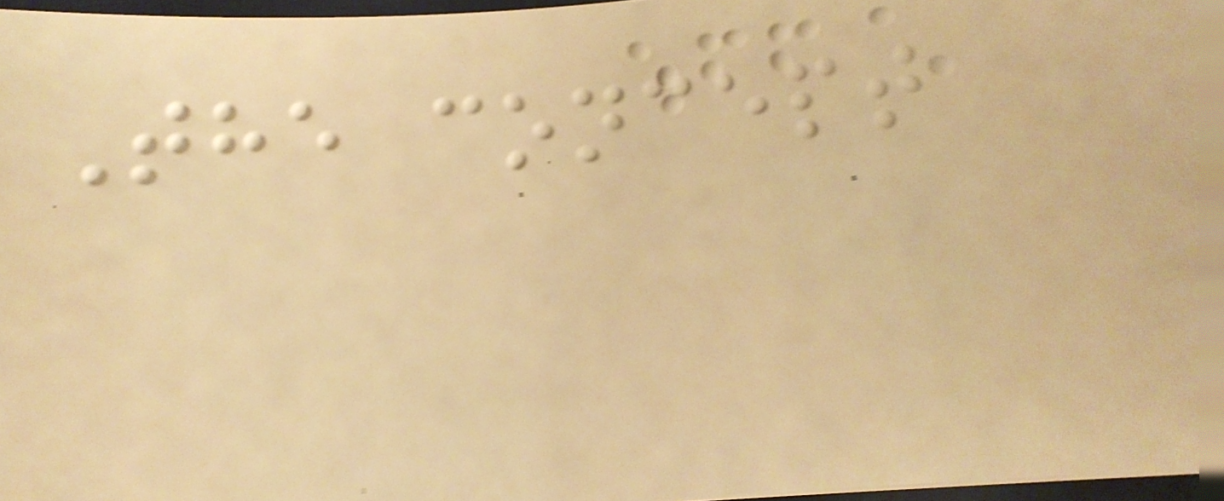The concept
